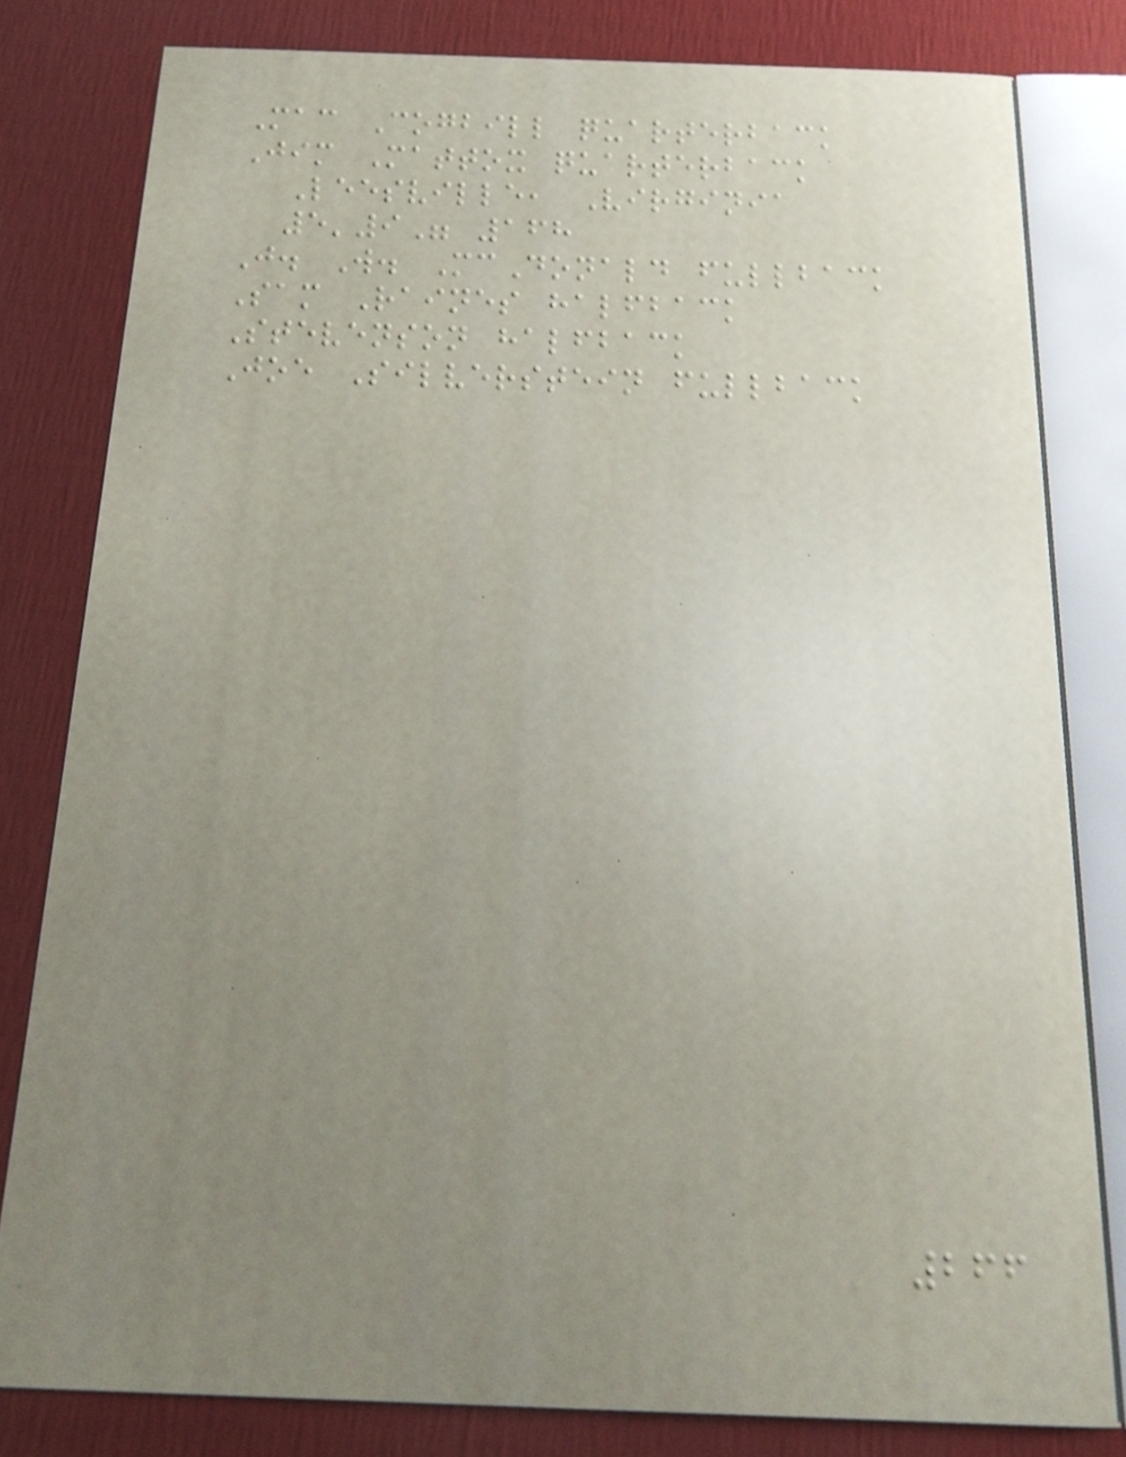Mac Cogbill quarterback
Jim Mattox quarterback
Leesville, Virginia
5'9" 168
J. W. McDonald fullback
Sam Raines halfback
Stevenson halfback
Joe Silverstein fullback
266
